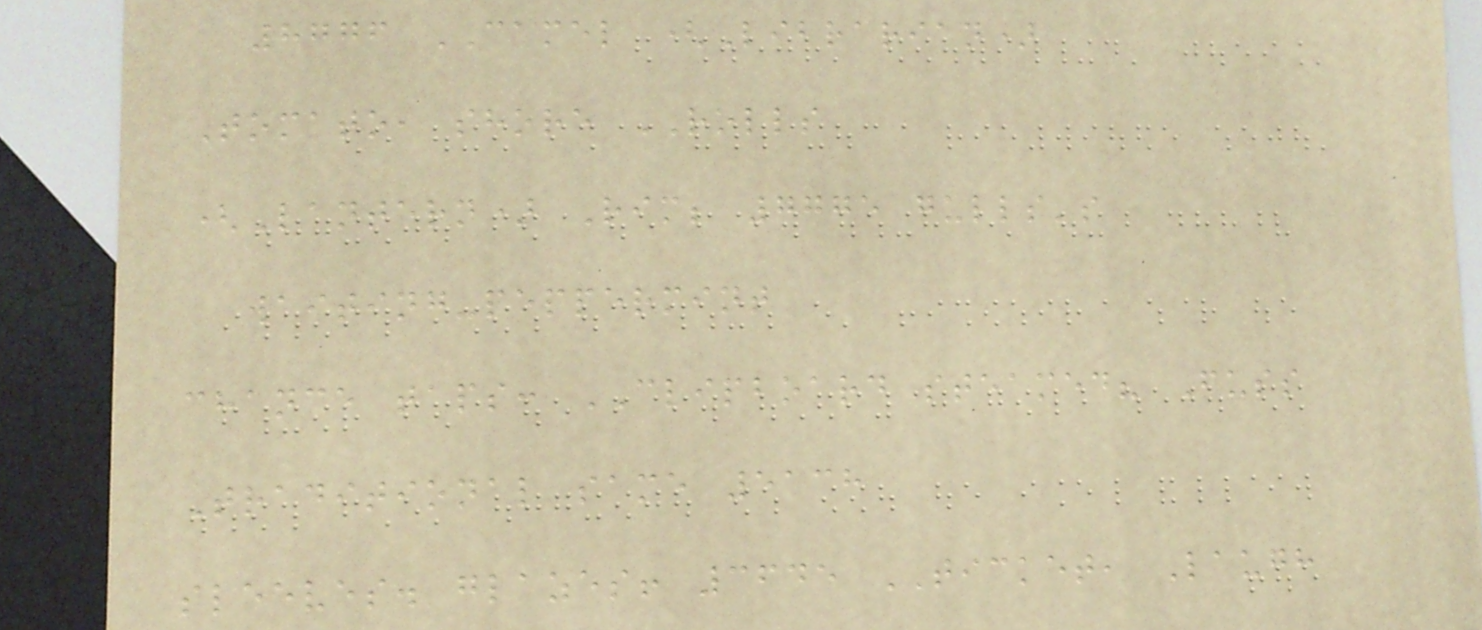8776 CAMEL (Librarian)
Tomato, shore ROLLS
(Lantern) Rim; 7775 gulls's
waiting-peppermint
chance taps: CLIPBOARD steamed? Fuss
Traditional same 5138
sleeves. glazes! 3645 TICKET, Laugh
